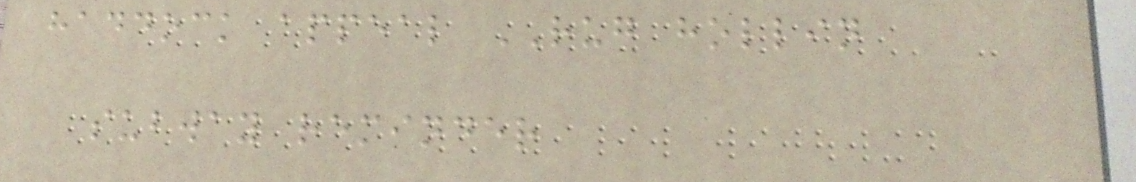haddock appeal RUG hollin
subway reminder
